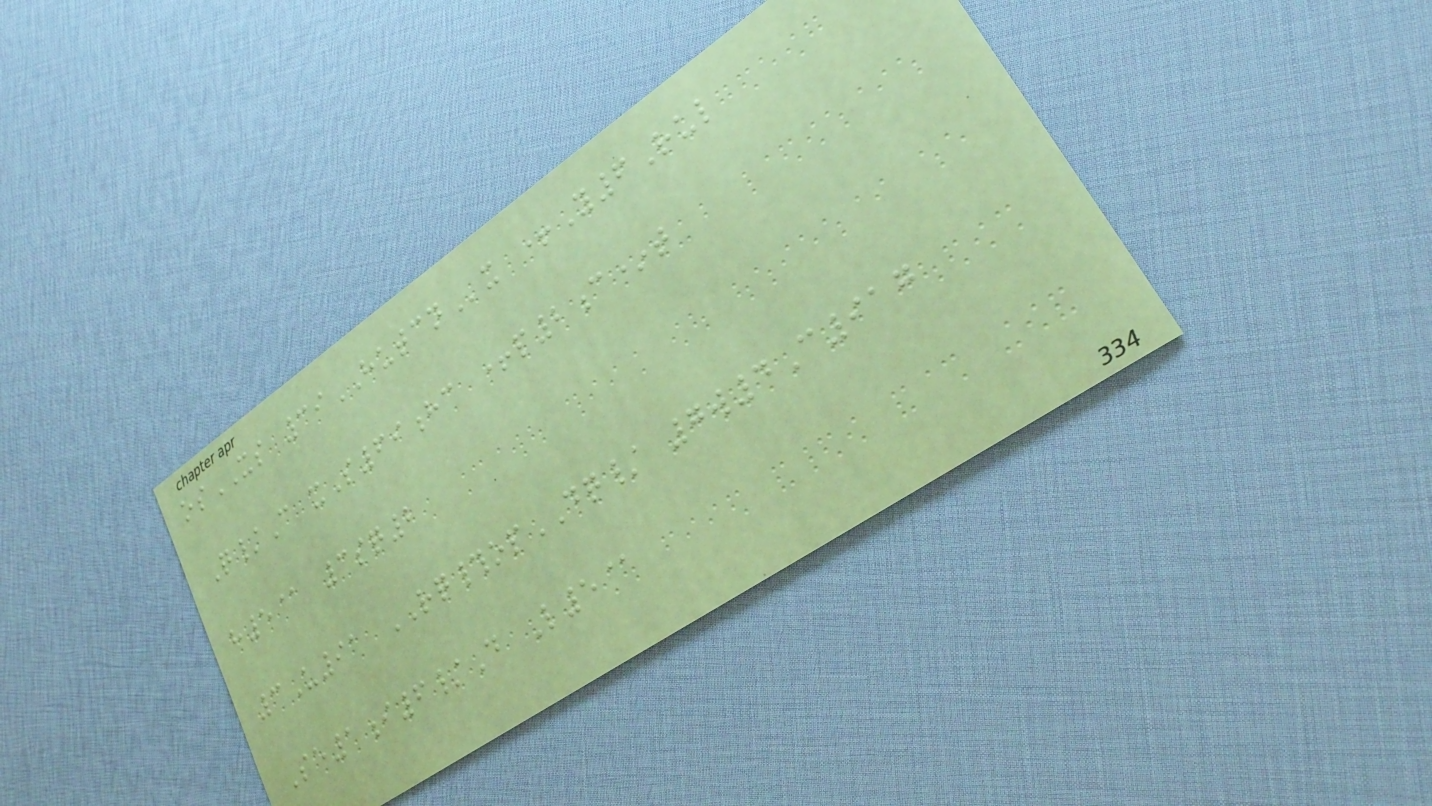osXS 39HUTCNx +Y6Rul
Q/C xS69hc +p2c*t
h5@ 3sq2
3U91 RQ#opDQ/ 7w4C917
Se1i6/D L5@
